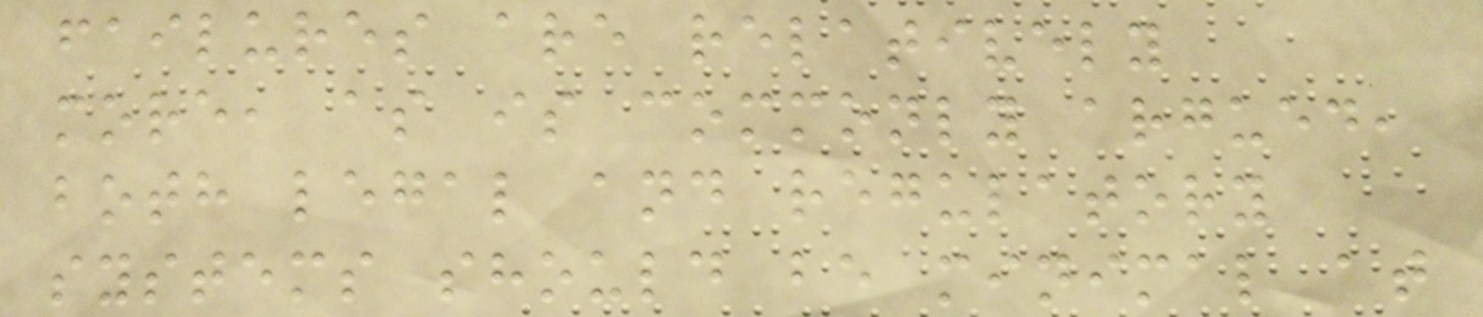failures are relatively
more, as is commonly argued,
both legal and regulatory
systems should be minimal at
